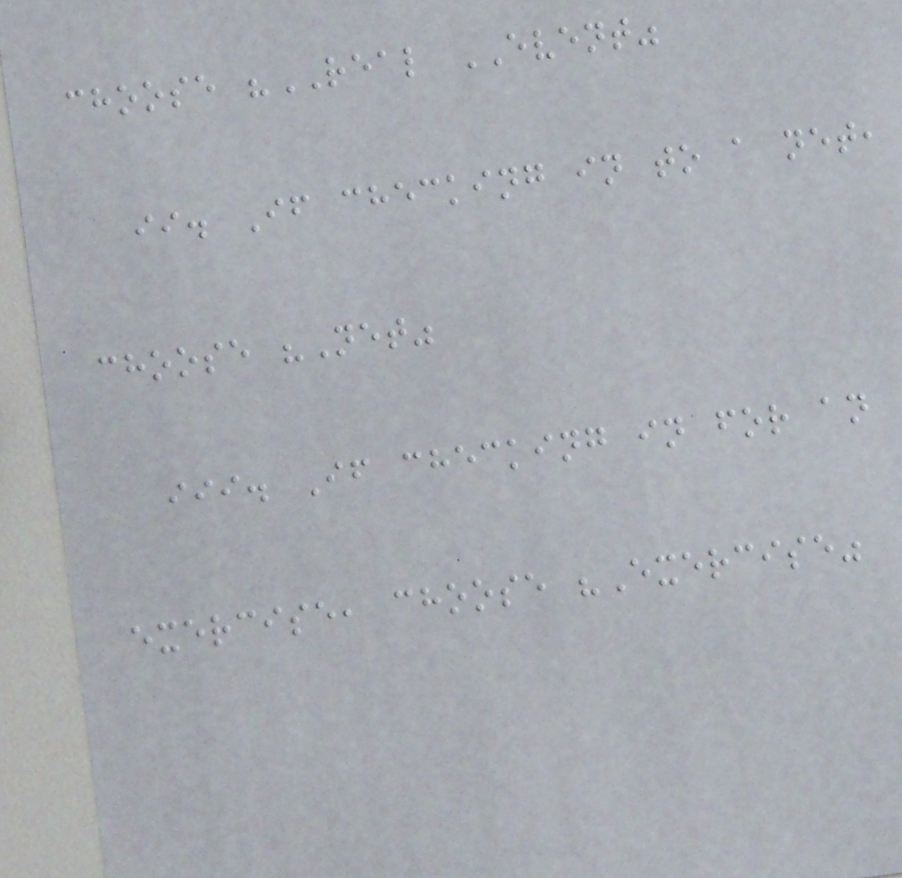choose "REAL EVENT"
ii. If checking in to a net,
choose "Net"
iii. If checking in for an
exercise, choose "Exercise"
